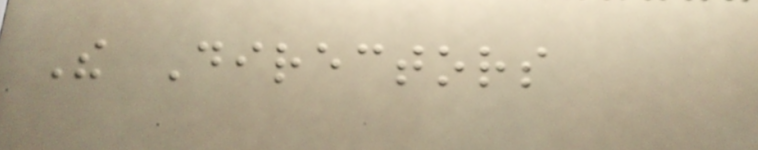The Directors
